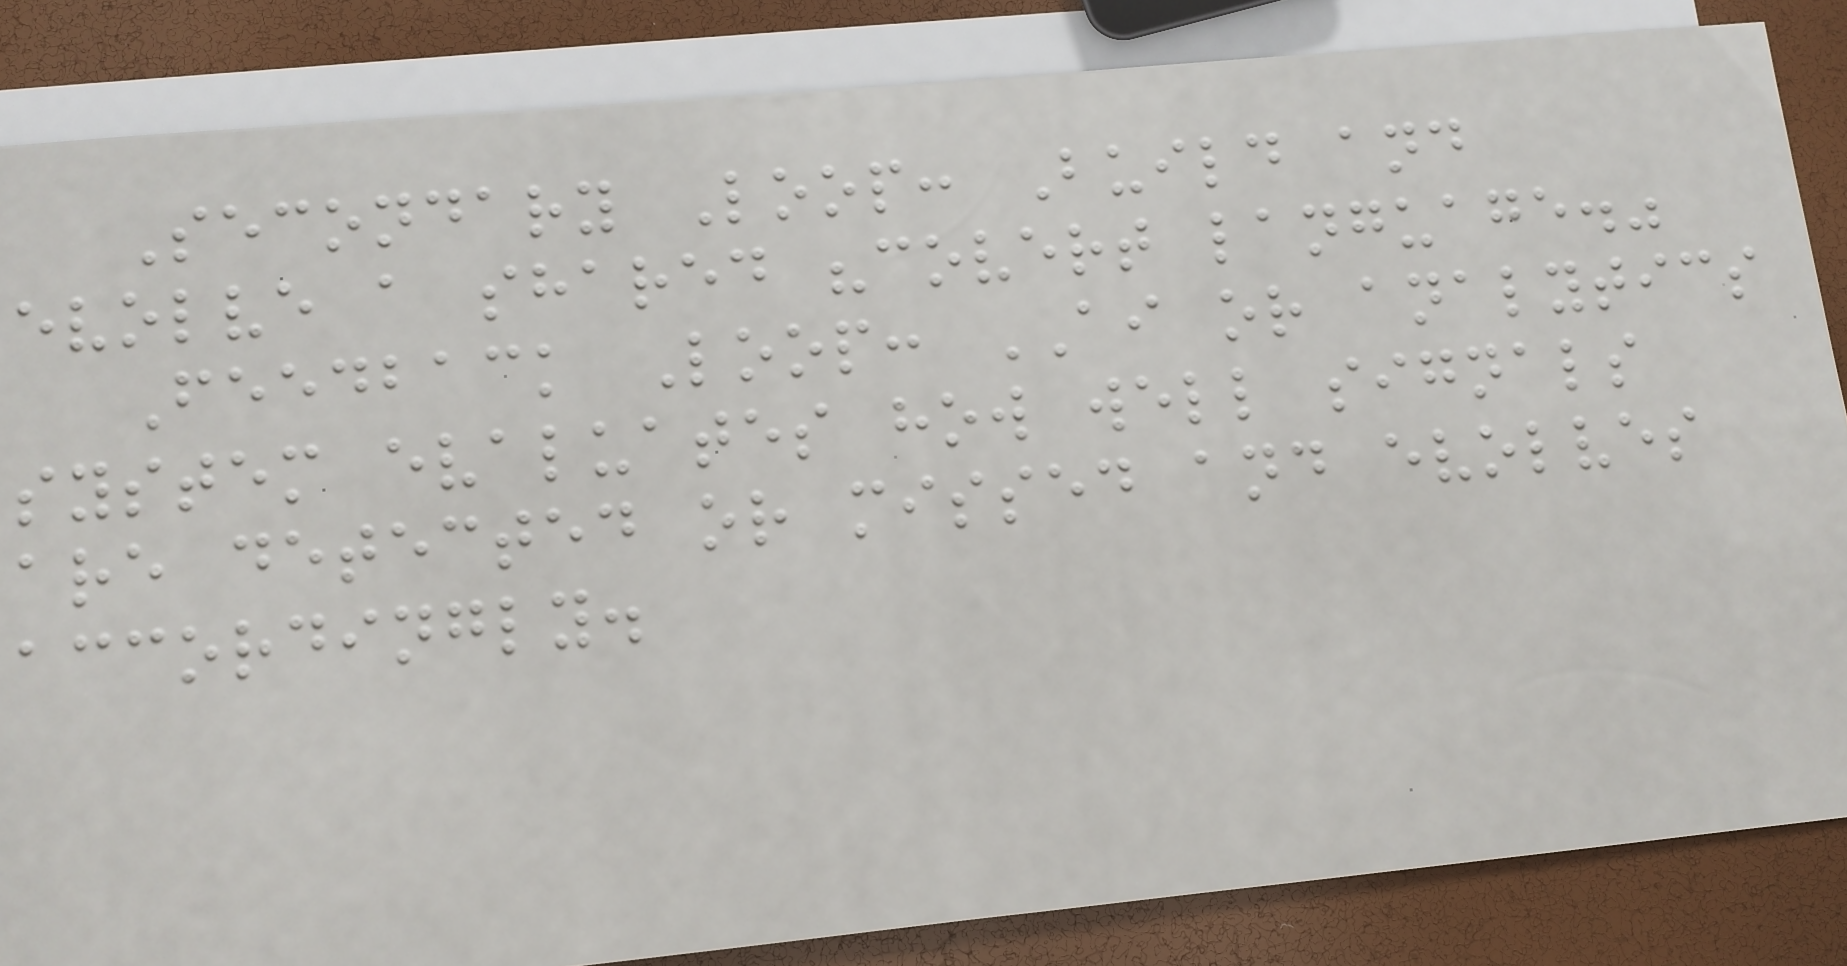Secondary Loop: Build and
evolve a shared "covert language."
Feedback Loop: AI or analytics
system evaluates how well signals
are detected or missed and evolves
accordingly.
